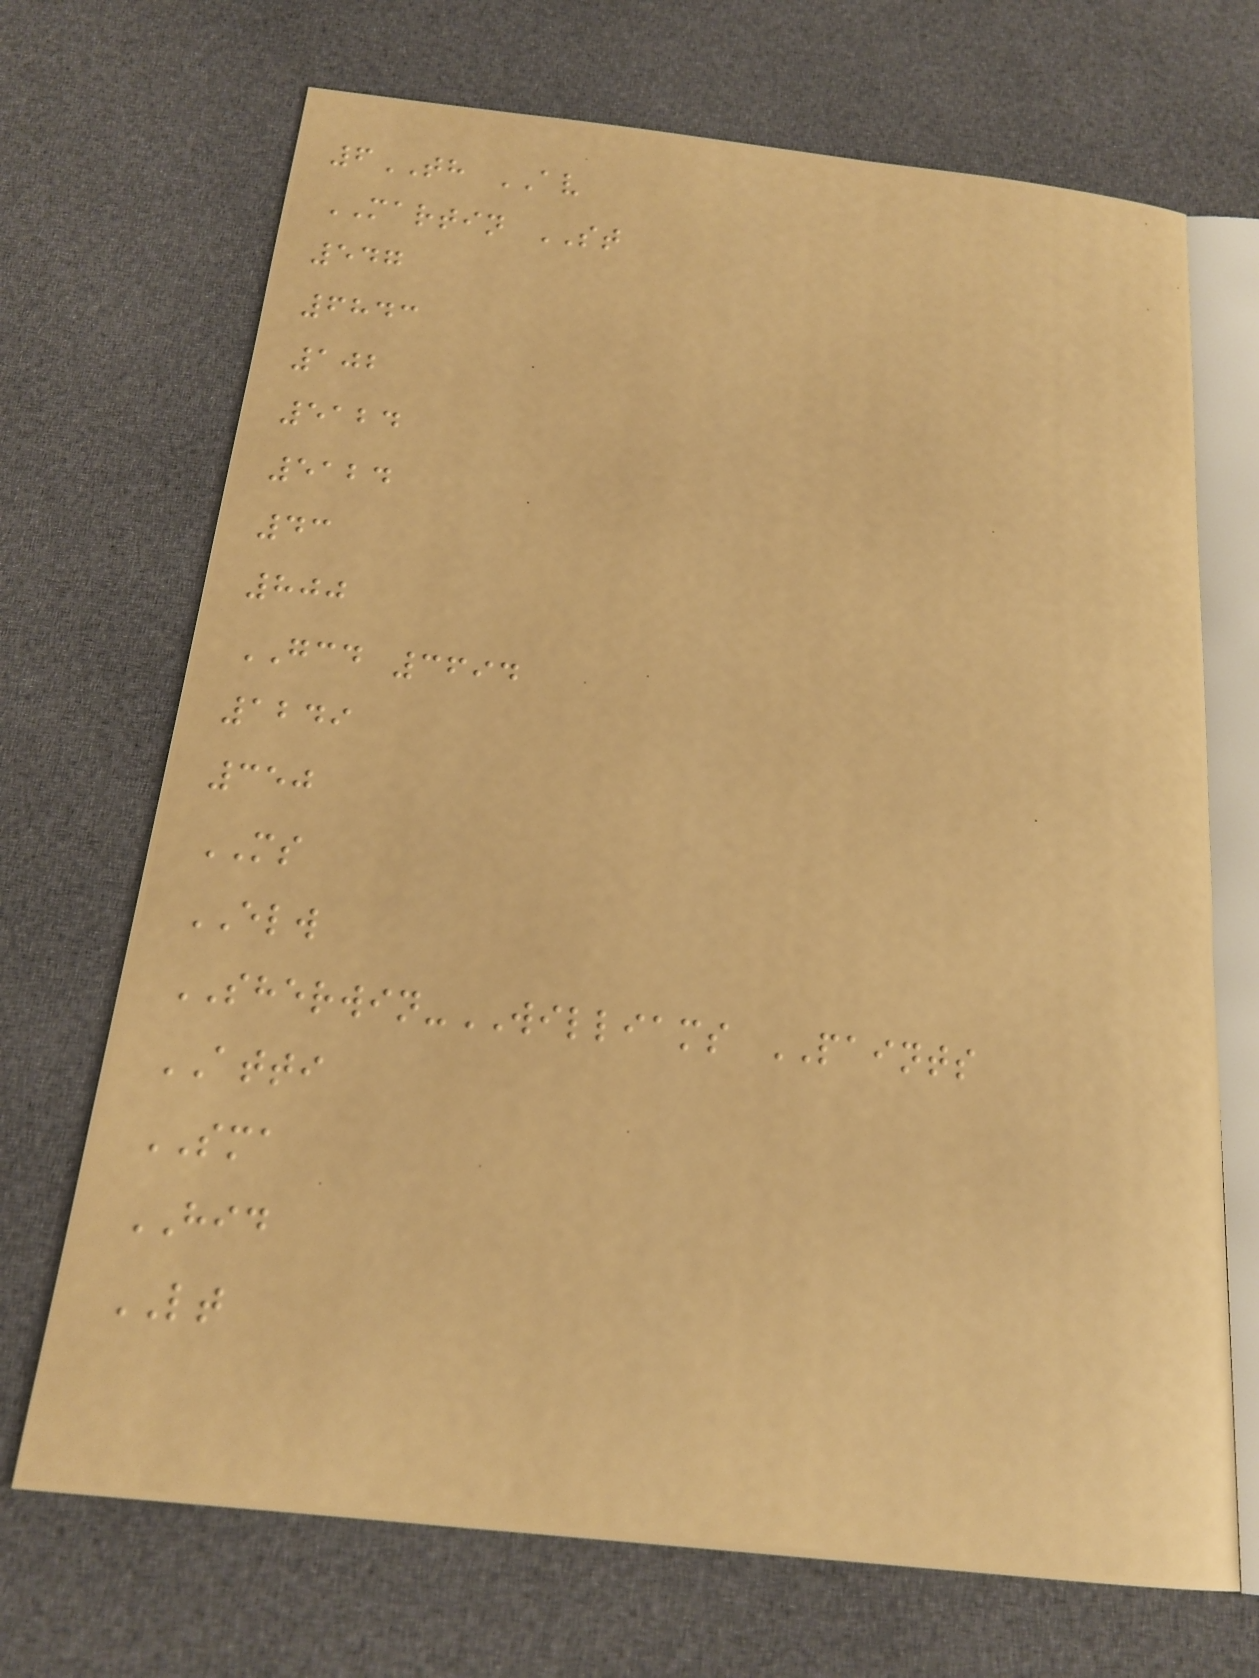6TH AV
MARTIN ST
547
6843
102
5124
5124
43
800
GCD 3694
1249
350
MS
ELW
SHERWIN-WILLIAMS PAINTS
ATTI
SMA
HID
LT
